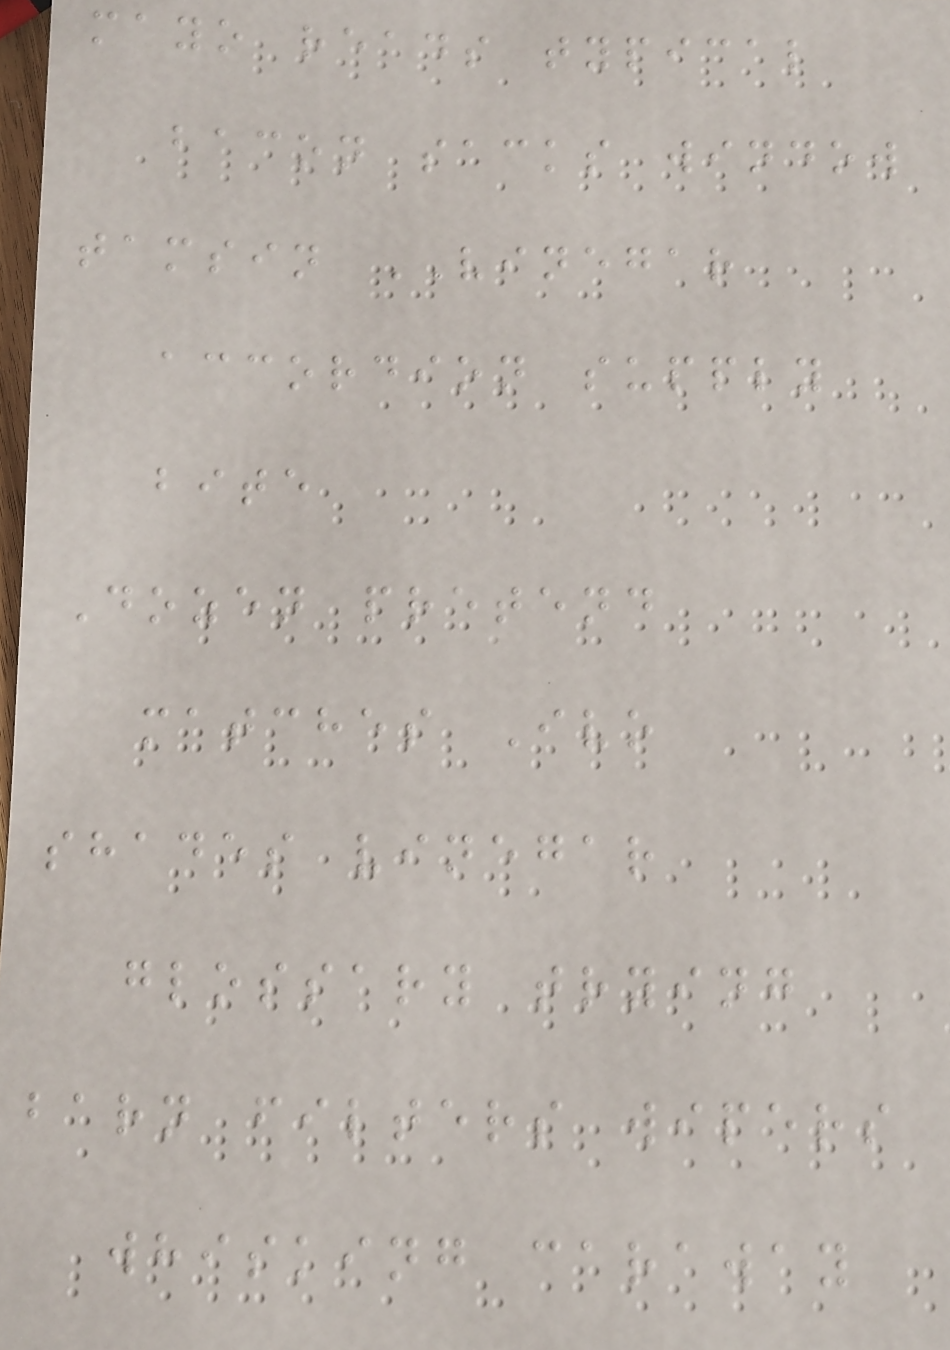mayo reads typical
bacon sacks window
tamsin VINEGAR
accordion supply
bite
Dozen pretend
matches Ivo
shades vinegar
glossary trying
barn filters wipers
whisking caraway
